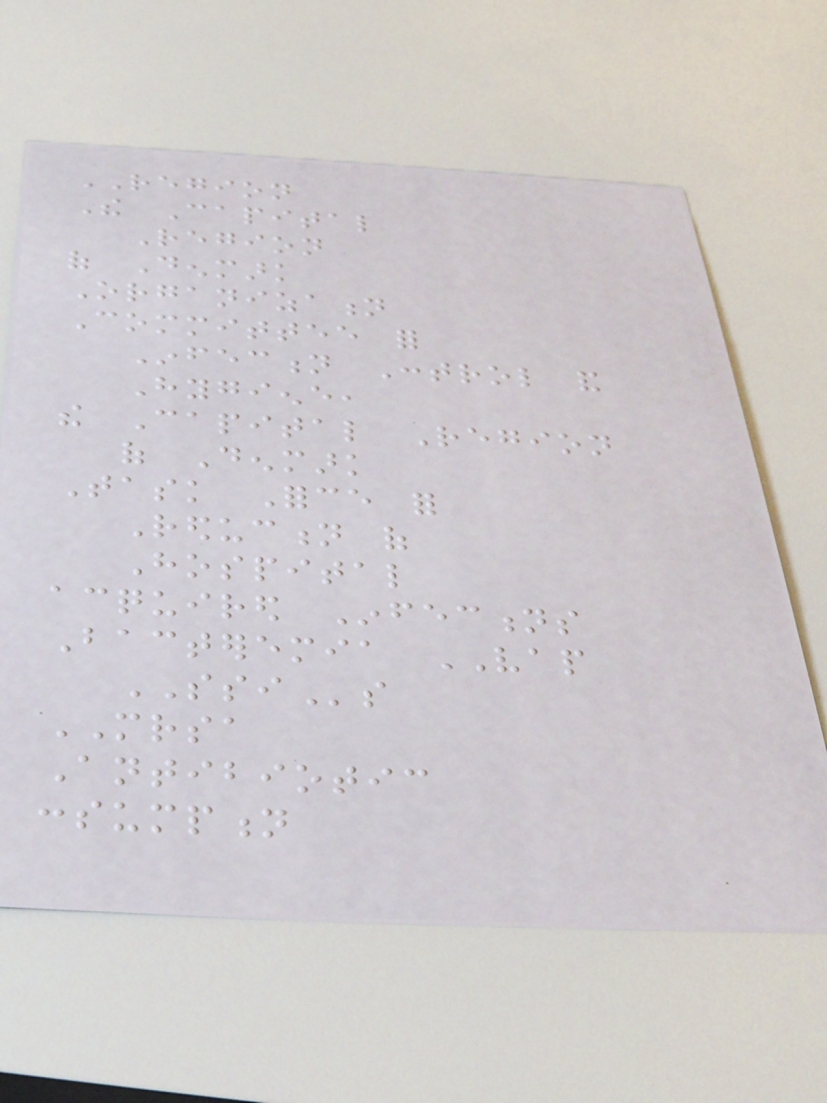REGION
The Capital
Region
of Denmark
Organization
Committee for
Infection Control and
Hygiene,
the Capital Region
of Denmark
Task Force for
Reduction of
Hospital
acquired Infections
Bacteremia VAP
SSIs
MRSA
Antibiotic
consumption
